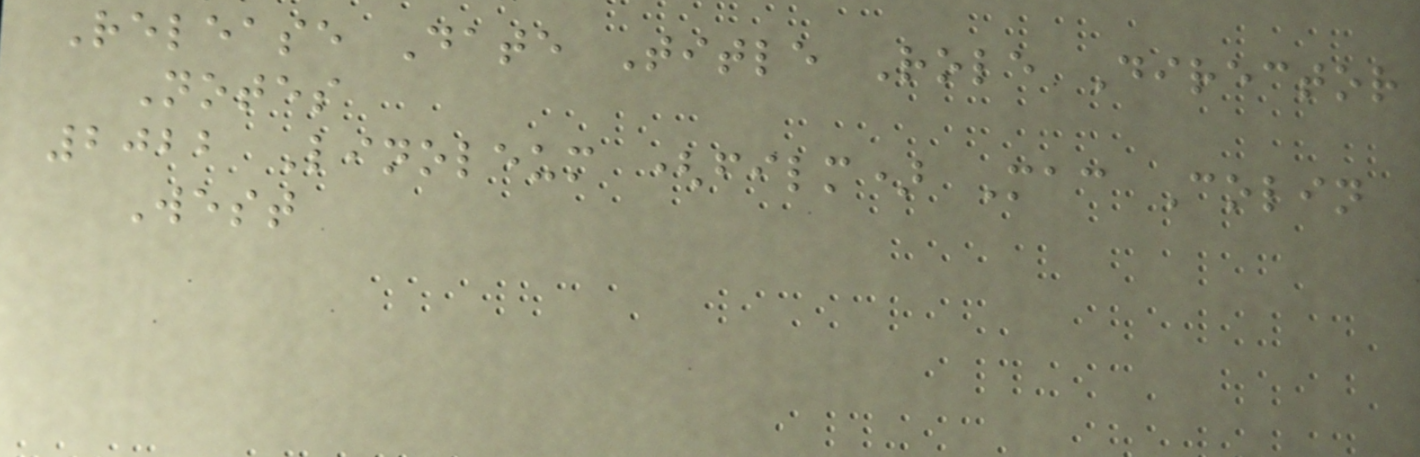Release Date Title Role Director
Notes
2022 Linoleum (film) Mac Colin
West
